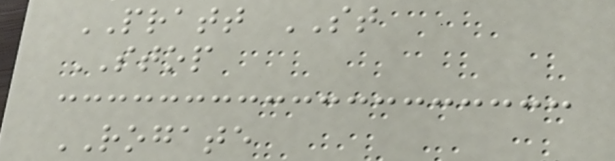PRATT ST
STOP
ROGATE
